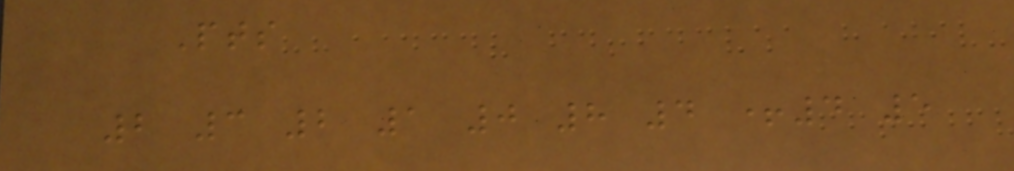Pts
2 3 2 1 0 8 4 +4 5
